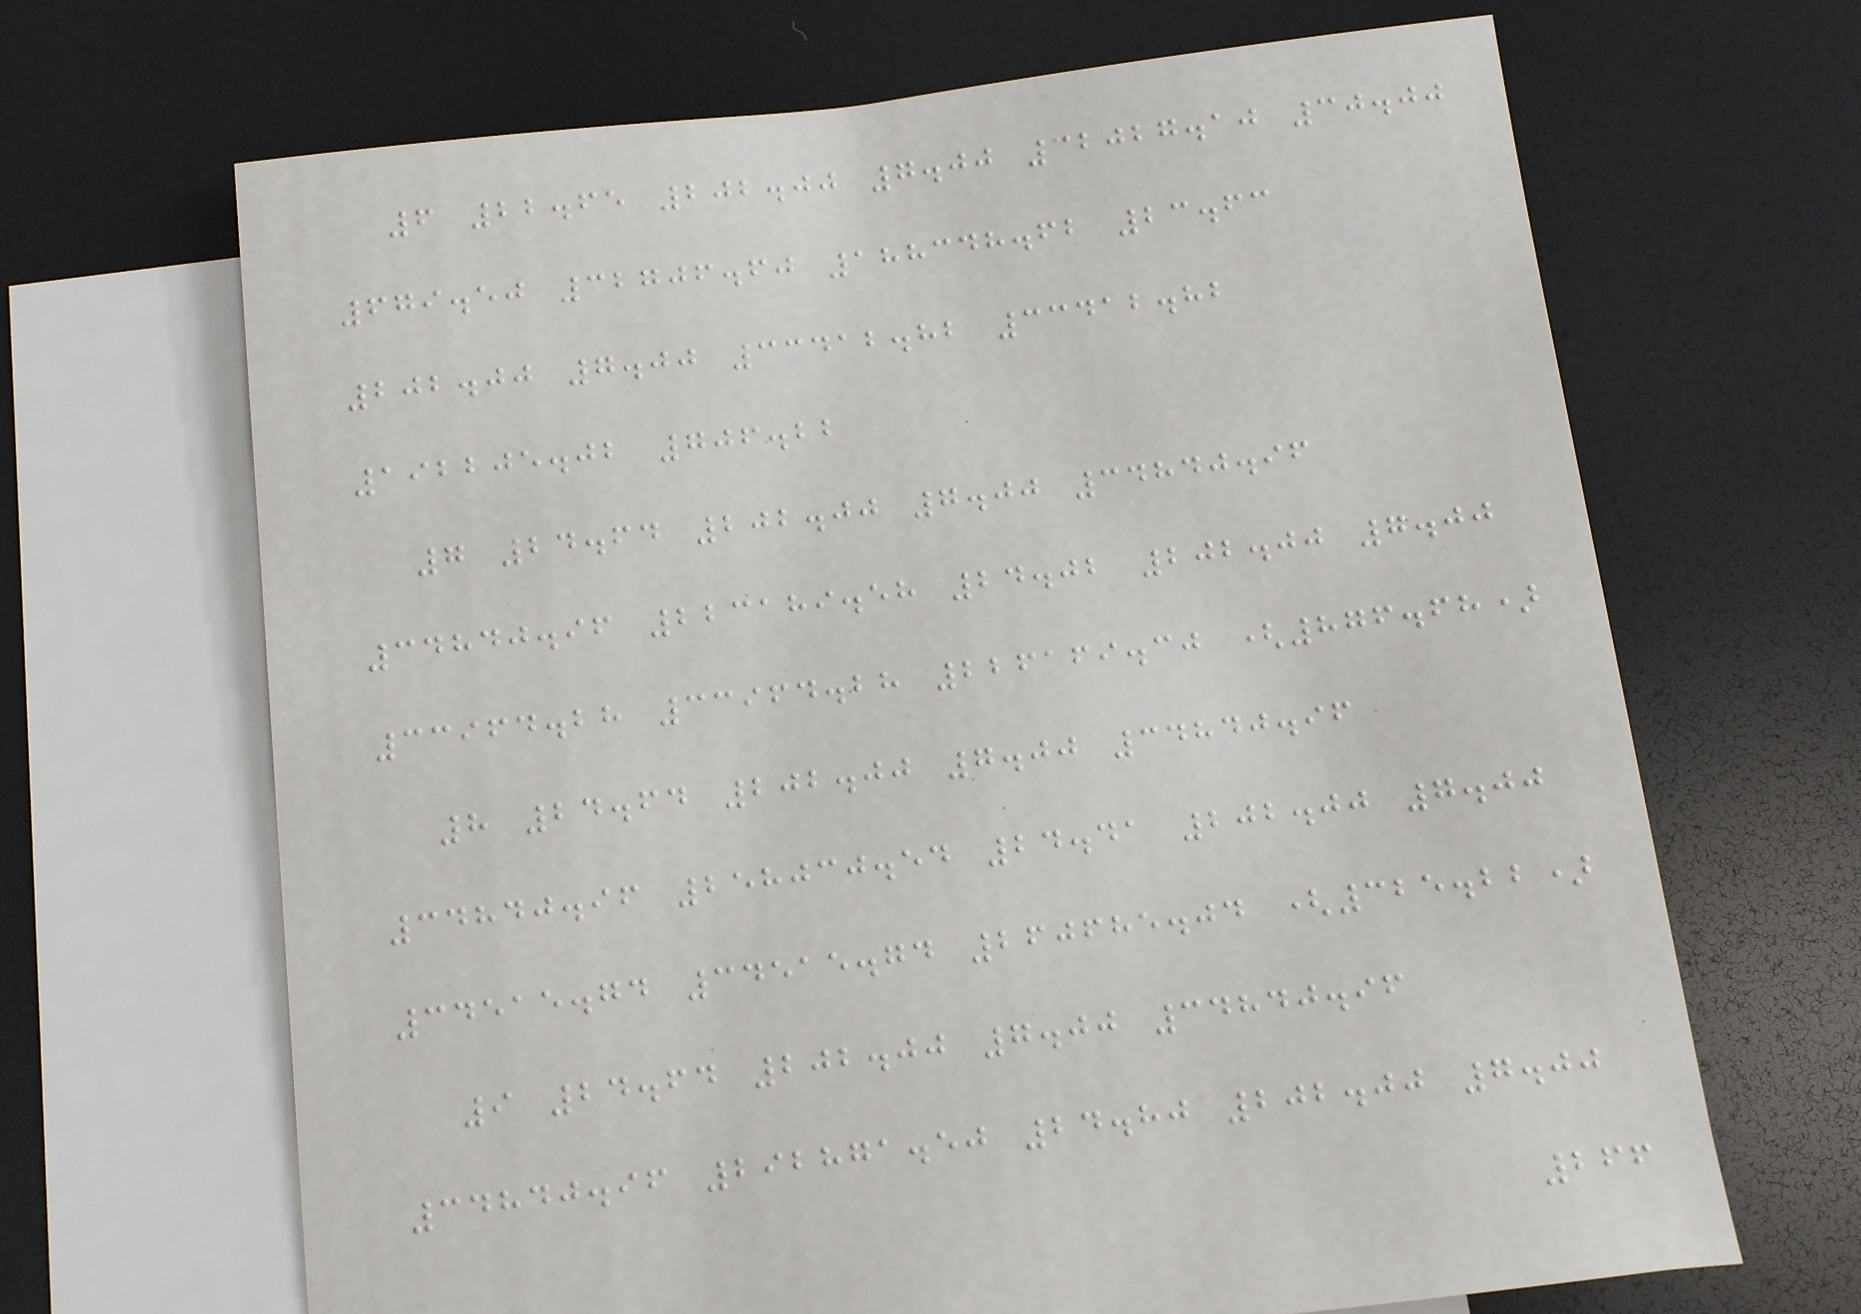6 22.65 202.00 7.00 32027.10 30.00
679.50 32706.60 188348.62 23.63
202.00 7.00 33412.82 33412.82
192205.02 706.22
7 24.64 202.00 7.00 34840.96
34840.96 223189.58 24.02 202.00 7.00
33964.28 33964.28 226169.30 (876.68)
8 24.64 202.00 7.00 34840.96
34840.96 258030.54 24.41 202.00 7.00
34515.74 34515.74 260685.04 (325.22)
9 24.64 202.00 7.00 34840.96
34840.96 292871.50 24.80 202.00 7.00
266
